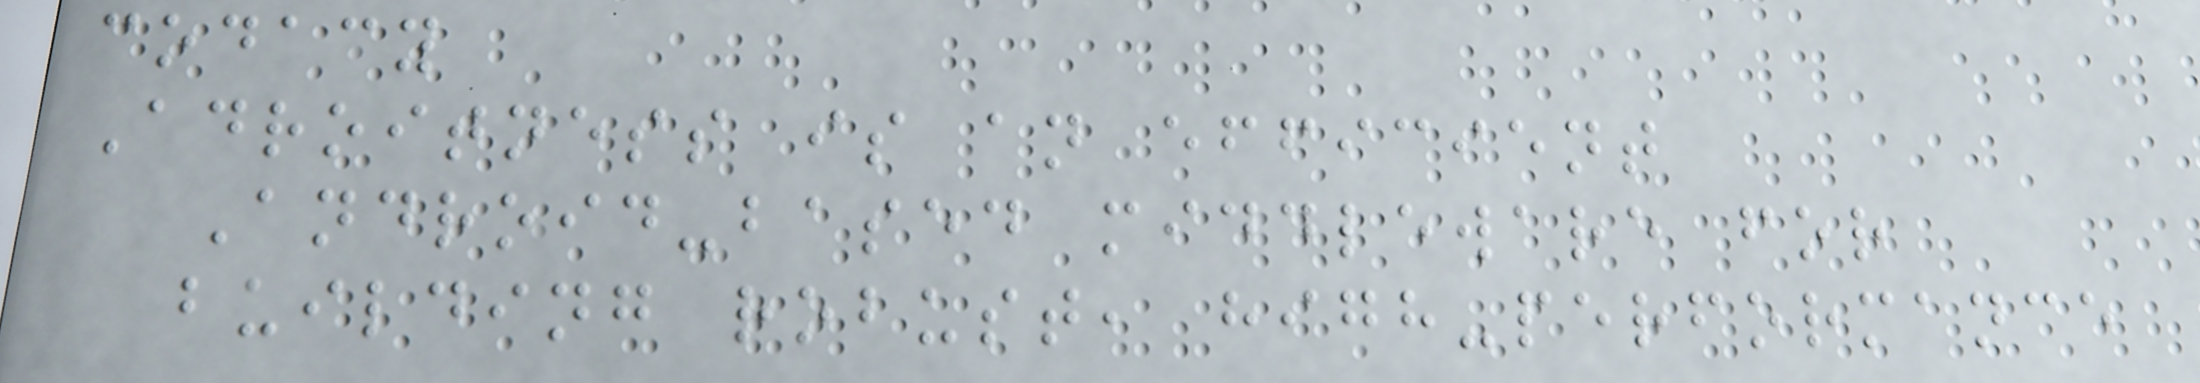codacy
Adroitness is an efficient
Android-based middleware for
building robust, high-performance
